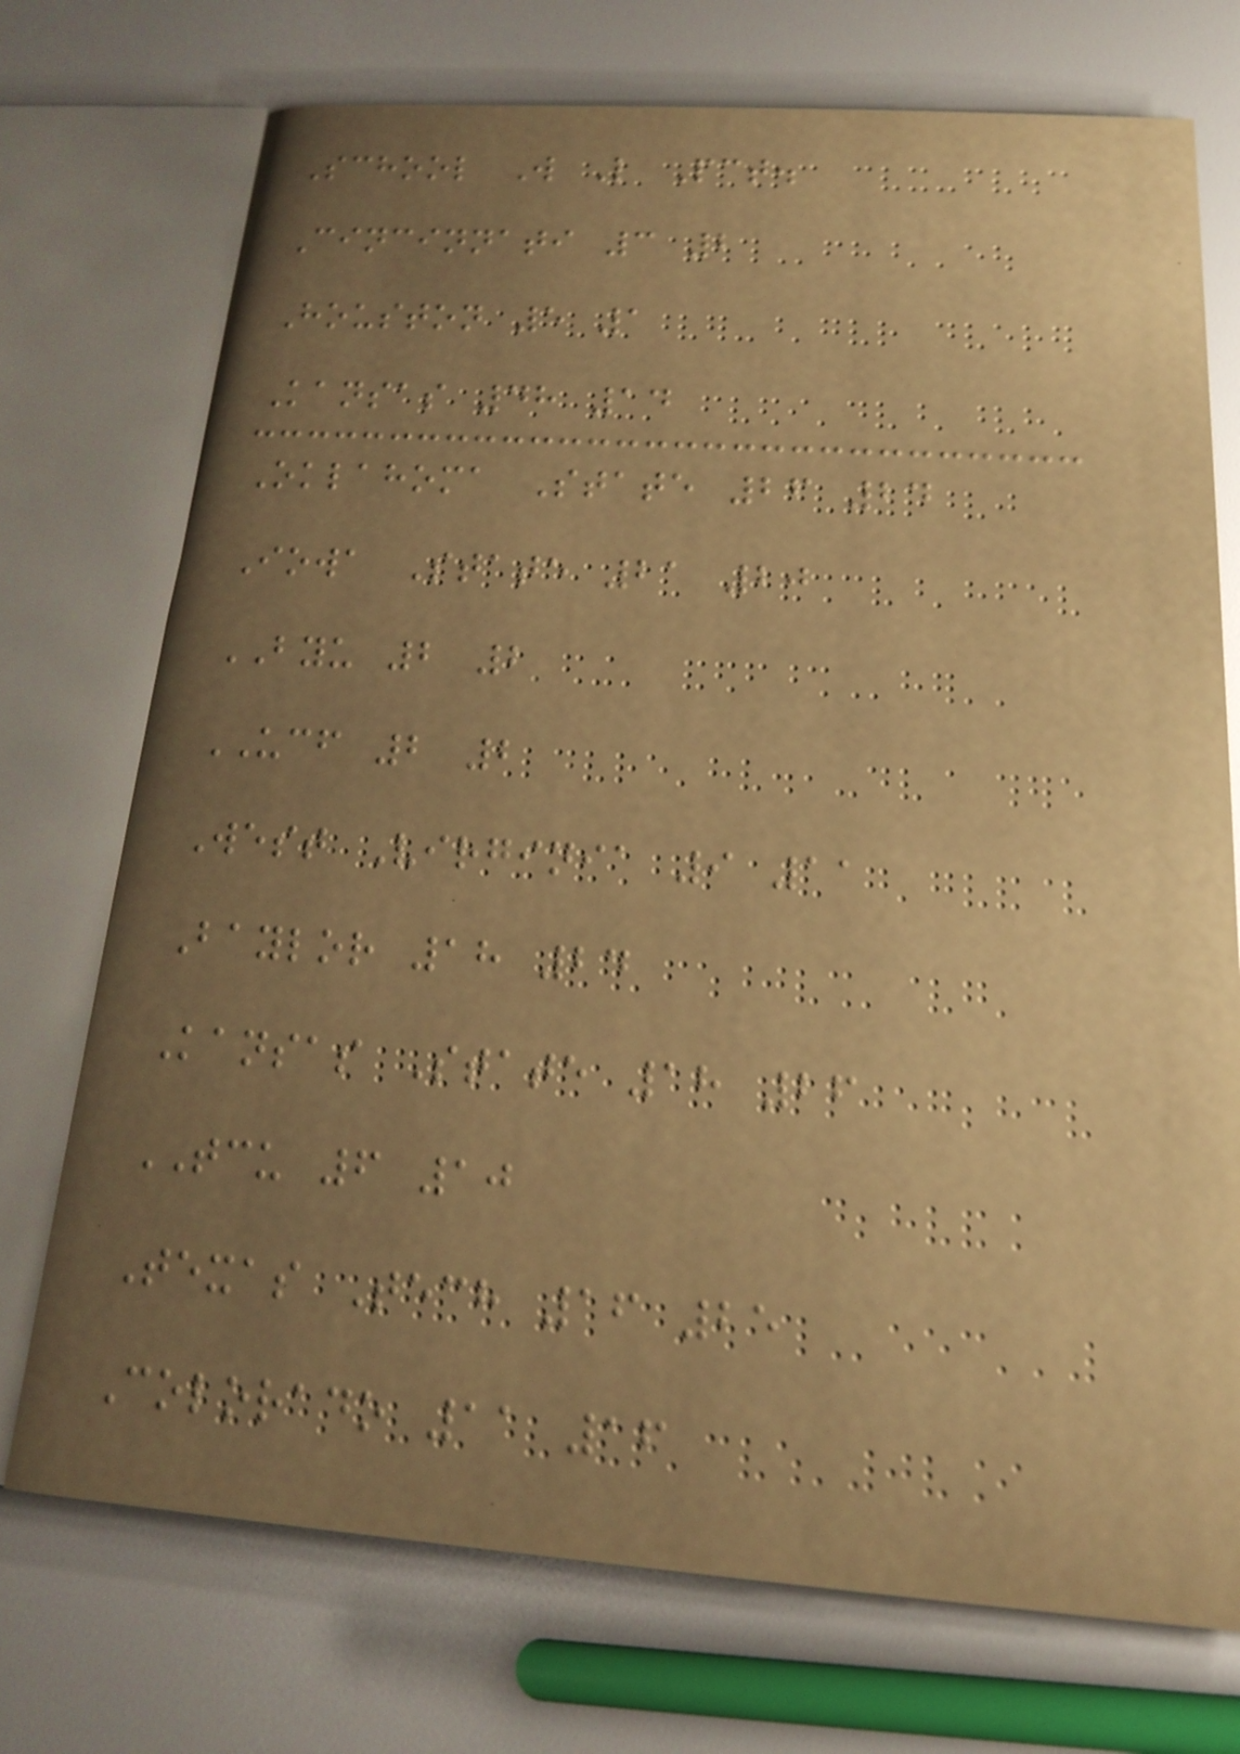School W L Pct.
Cincinnati 3 2
Houston 5 1
Kansas 48 14
Oklahoma State 26 24
Iowa State 21 20
BYU 2 2
UCF 2 2
West Virginia 9 11
Baylor 18 24
Kansas State 18 26
TCU 6 10
Texas Tech 16 25
Colorado 11 16
